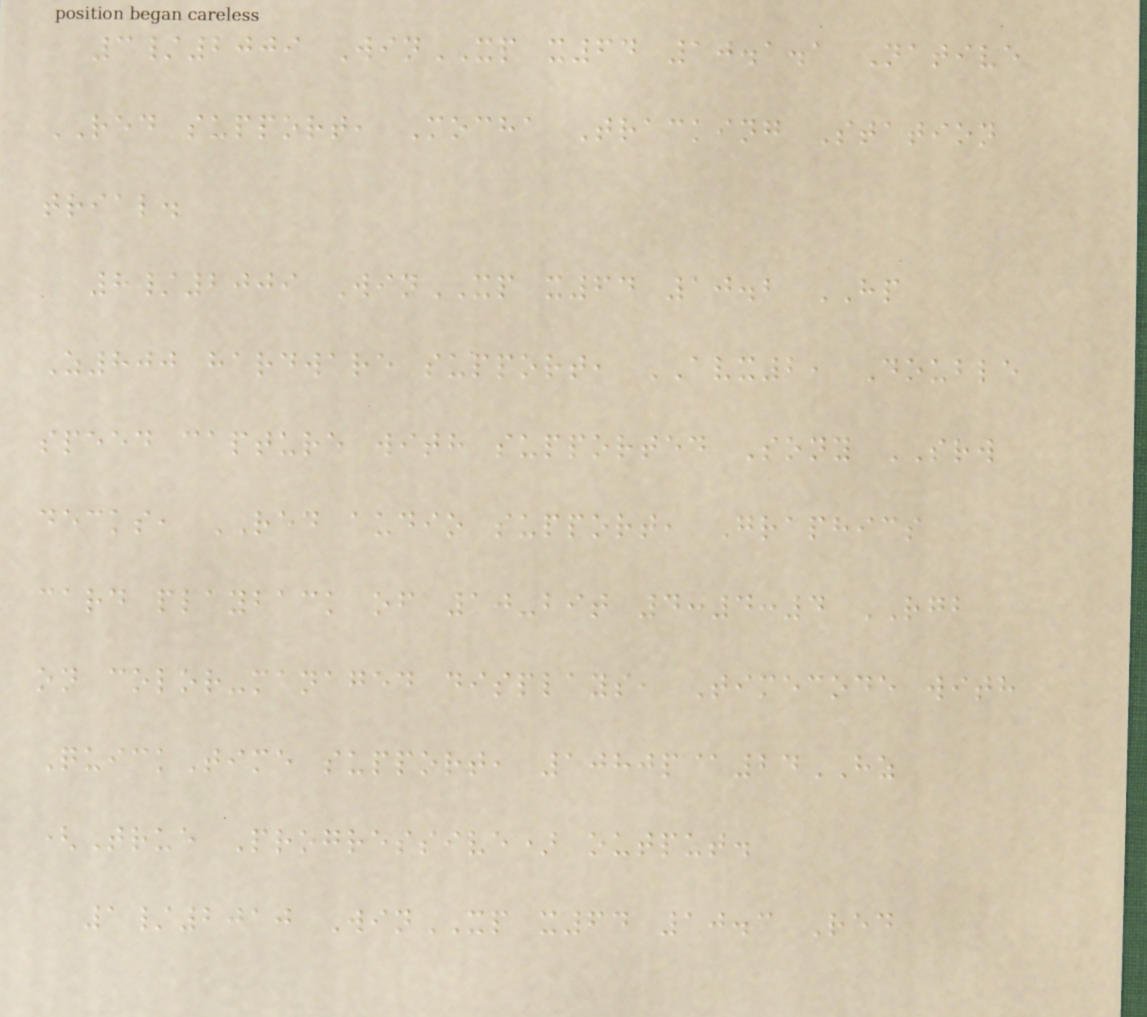3/2009 WinXP x64 10.1.1 Native
RED support, Mocha Tracking Station
trial.
8/2009 WinXP x64 10.2 HP
Z800 hardware support, AVX2, Double
speed capture with supported Sony SRW
decks, RED audio support, Graphics
card playback of 10-bit 4:4:4 RGB
on color-managed displays, Timecode with
QuickTime support, 1080p@24HZ
(True Progressive) output.
1/2010 WinXP x64 10.3 Red
